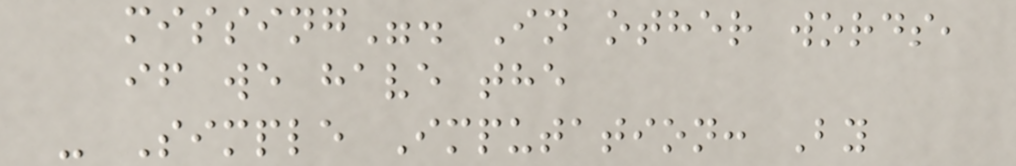missing". In other words,
if we have the
- Simple Imputation: By
